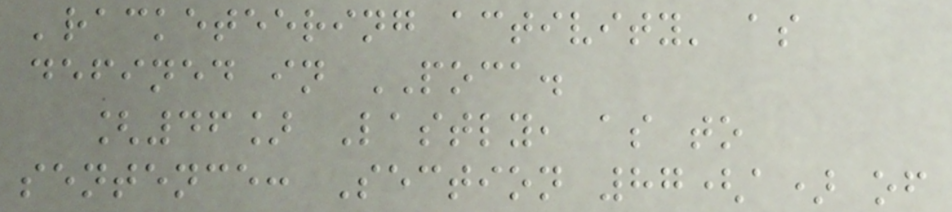'racketeering activity' as
defined in POCA.
[46] Lastly, as to
sentence: Section 87(a) of
